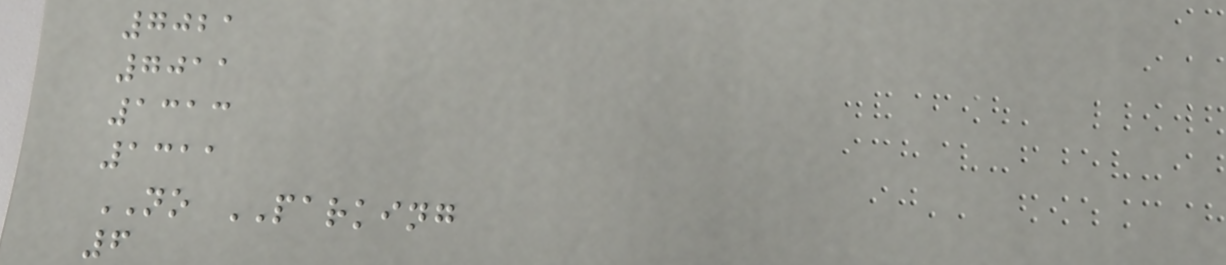7021
7011
1313
1311
NO PARKING
6
